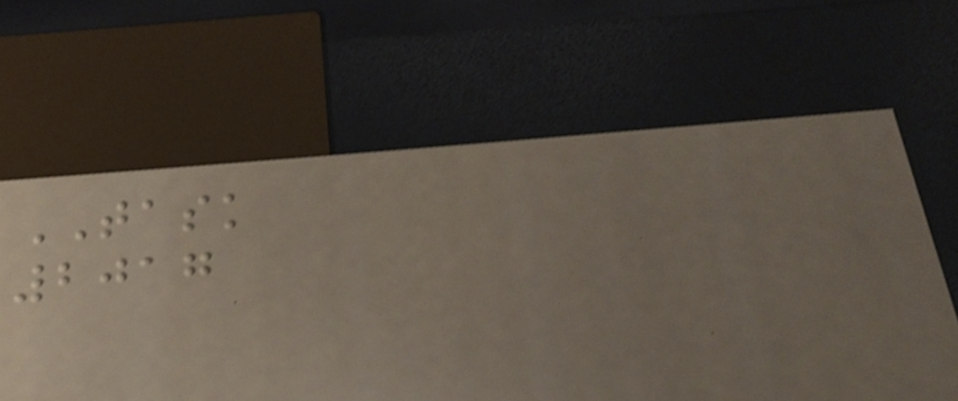TASK
2017
